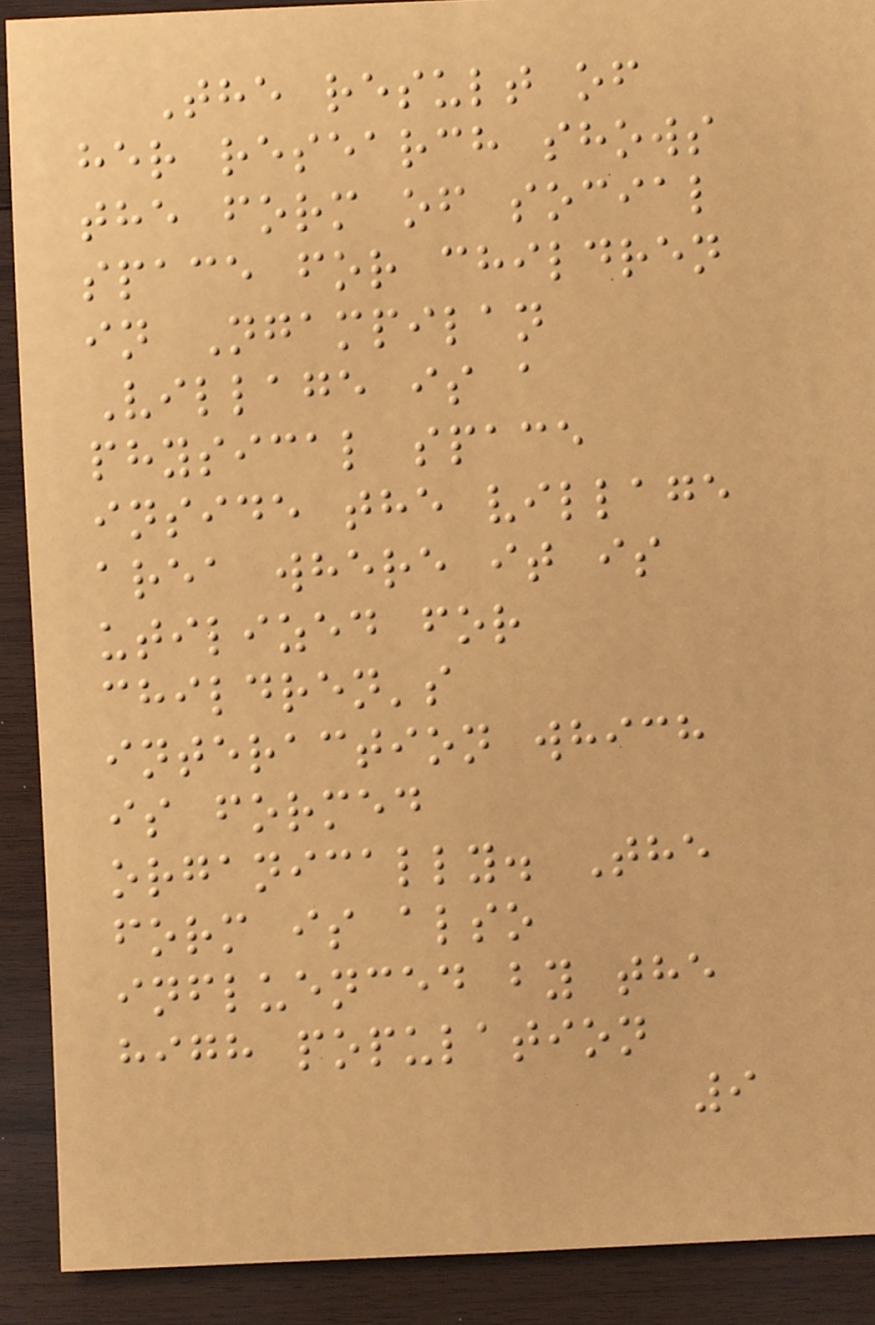The result of
her research shows
the form of social
space for children
in Ngampilan
Village is a
physical space
inside the village
area where it is
utilized for
children's
interaction which
is formed
organically. The
form is also
influenced by the
high population
9
